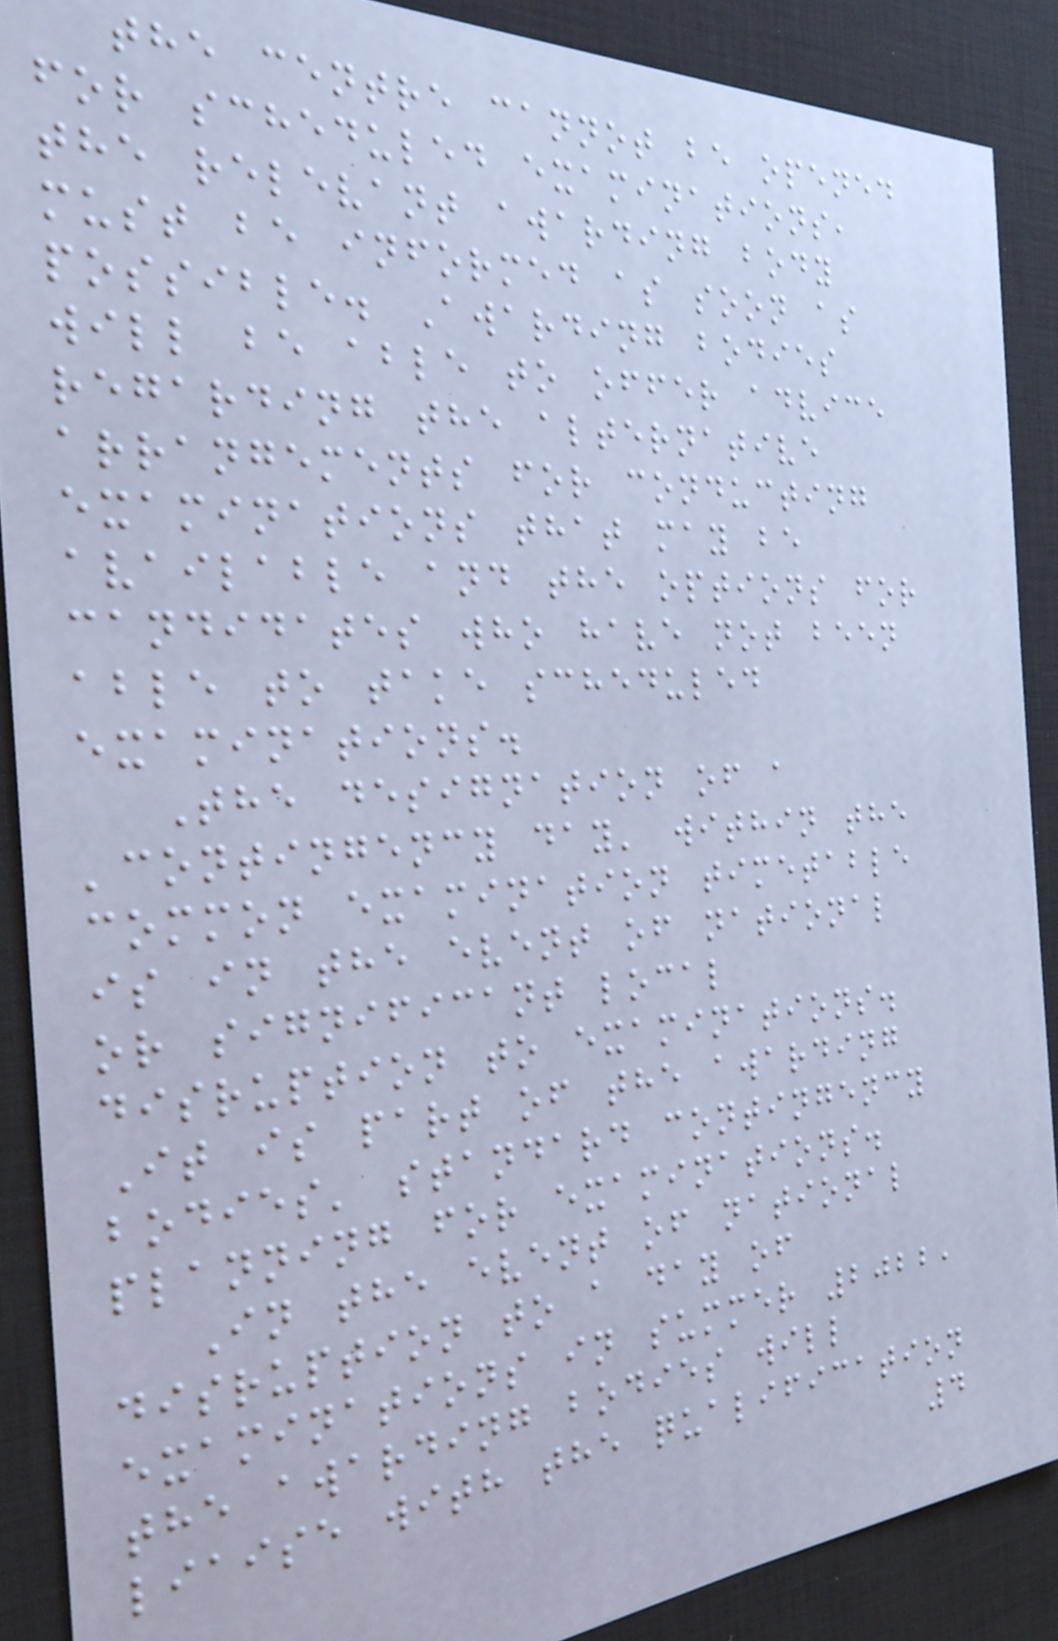the centre cannot be opened
for scheduled examinations,
the relevant awarding body
must be informed as soon as
possible. Awarding bodies
will be able to offer advice
regarding the alternative
arrangements for conducting
examinations that may be
available and the options for
candidates who have not been
able to take scheduled
examinations.
The designation of a
'contingency day' within the
common examination timetable
is in the event of national
or significant local
disruption to examinations.
It is part of the awarding
bodies' standard contingency
planning for examinations.
In the event of national
disruption to a day of
examinations in summer 2022,
the awarding bodies will
liaise with the qualification
4
